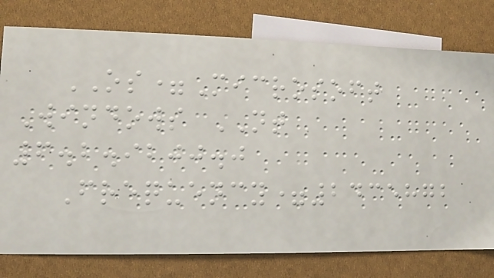OS=Microsoft
Windows NT
6.2.9200.0
Frequency=2435872
